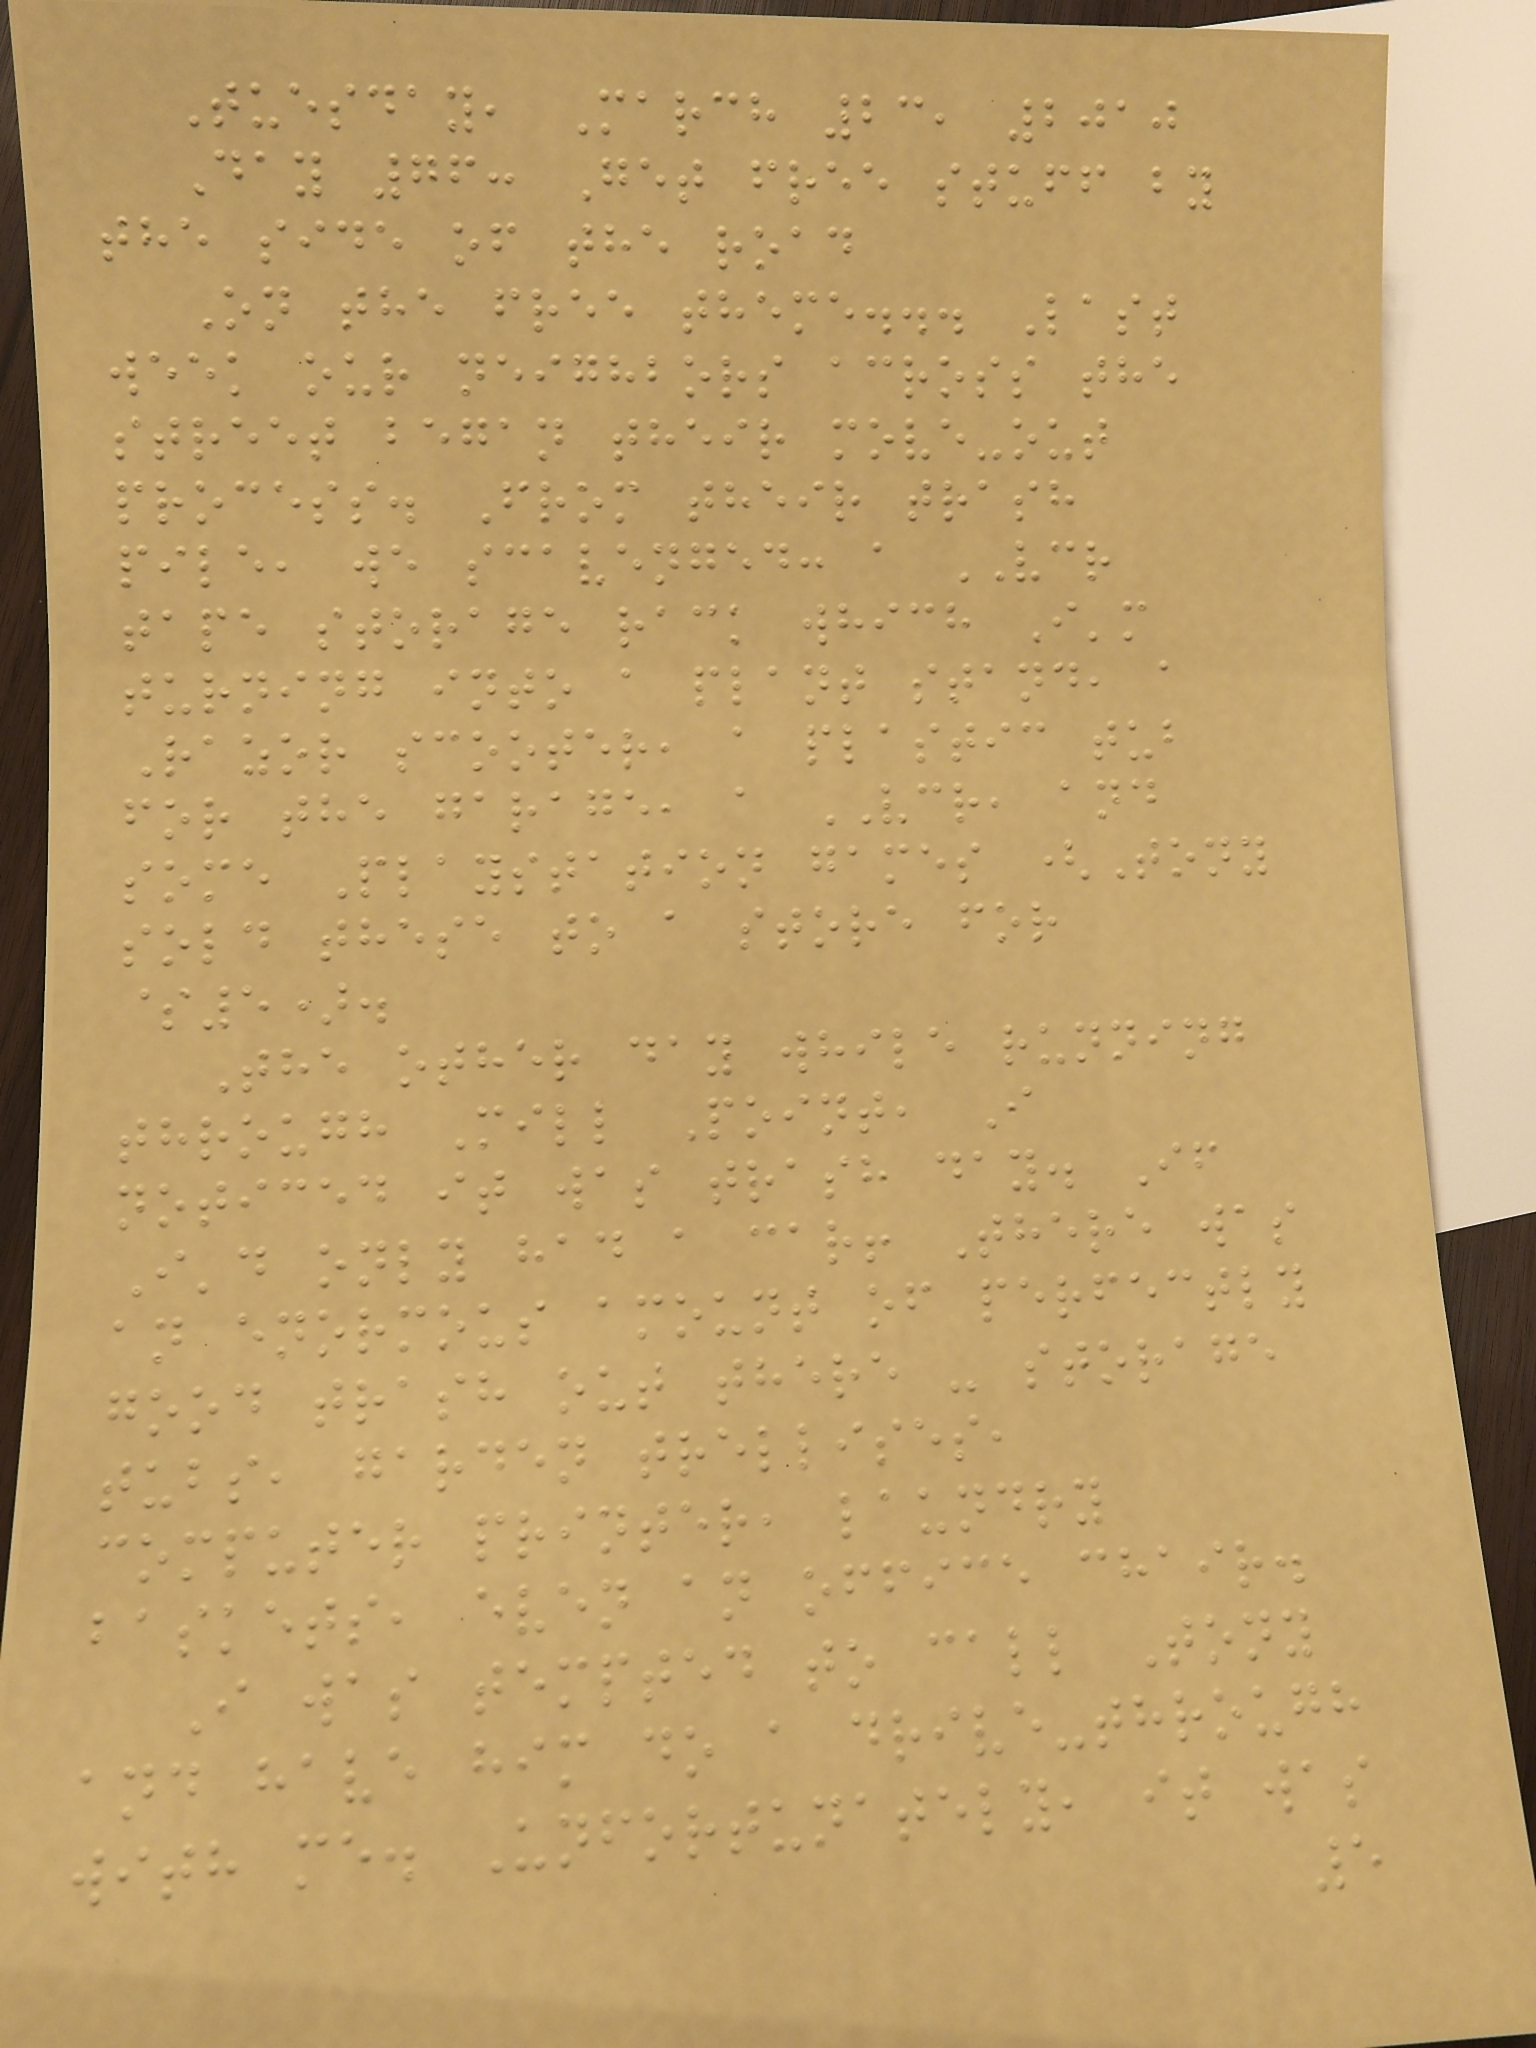Tuesday, March 23, 2010
Day 76: Get free stuff by
the side of the road
On the free theme... Last
week our neighbors across the
street began their move-out
process. From their trash
pile, we scavenged: a VCR
tape storage rack which I'm
turning into a plant stand, a
Razor scooter, a plastic tub
for the garage, a VCR, and
some Playstation games (Tony
sold these to a store for
$5).
The other day while running
through Mill Point, I
noticed it was trash day. If
I'd only had a car! There was
an enormous amount of perfectly
good trash out there - storage
tubs, garden trellises,
computer printer, laundry
baskets, even an office chair.
I was tempted to call Tony
and have him do a drive-through
with me. Unfortunately, it was
5
